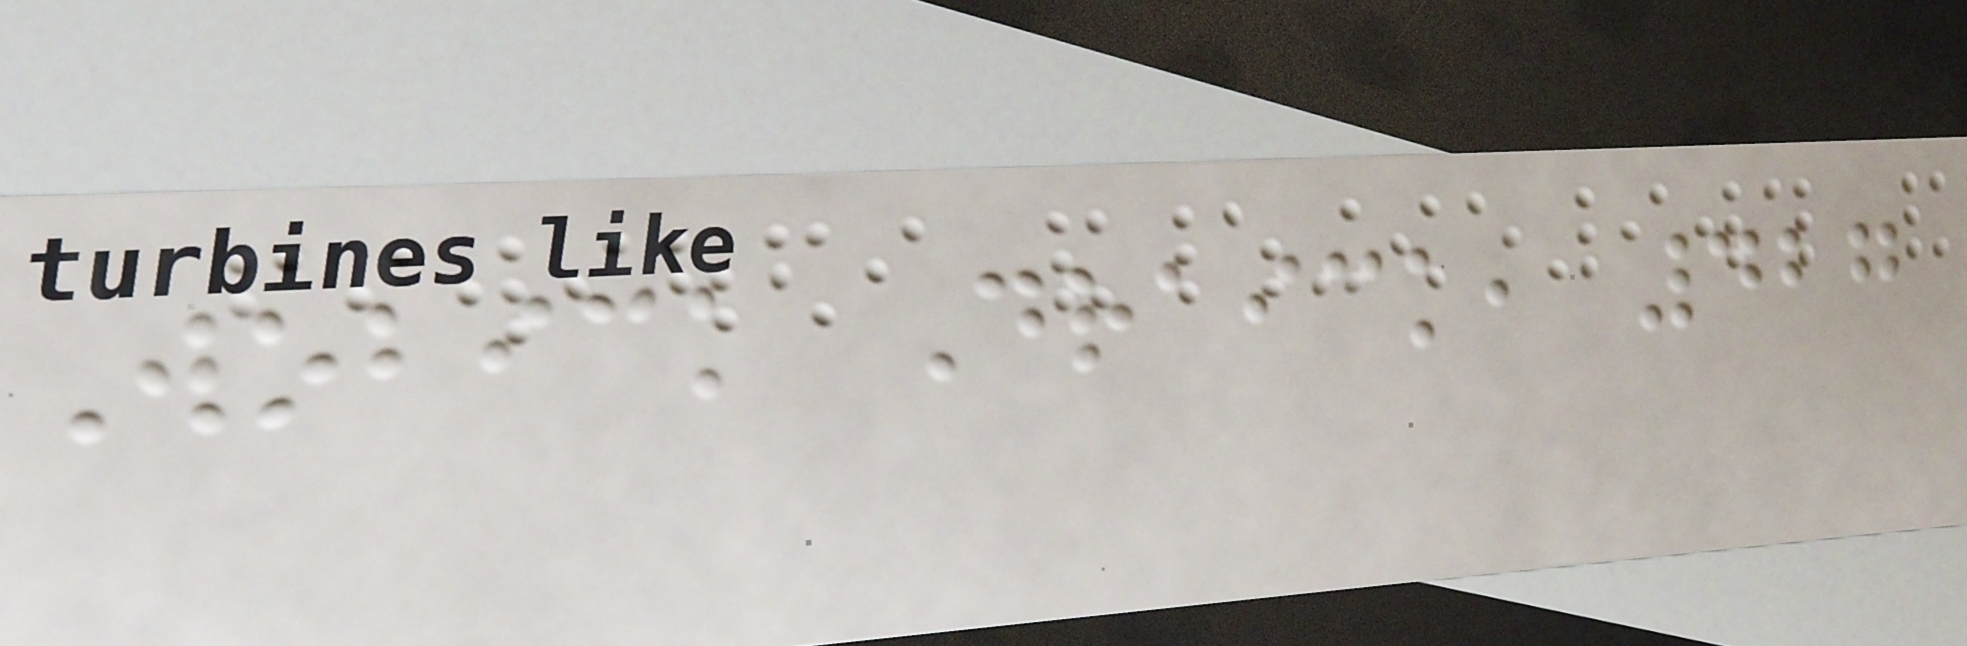Wobick Draick, 427
